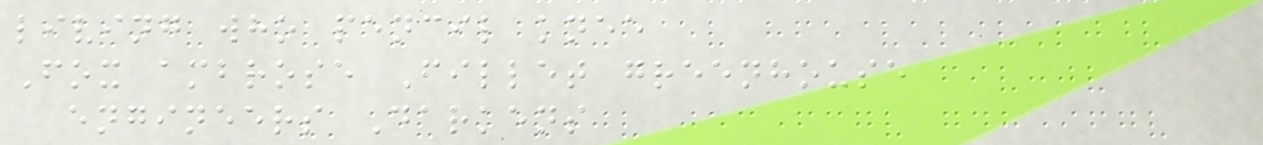living who pencil knee
Fox ambrose Fillet greenhouse
engineers Darkens
